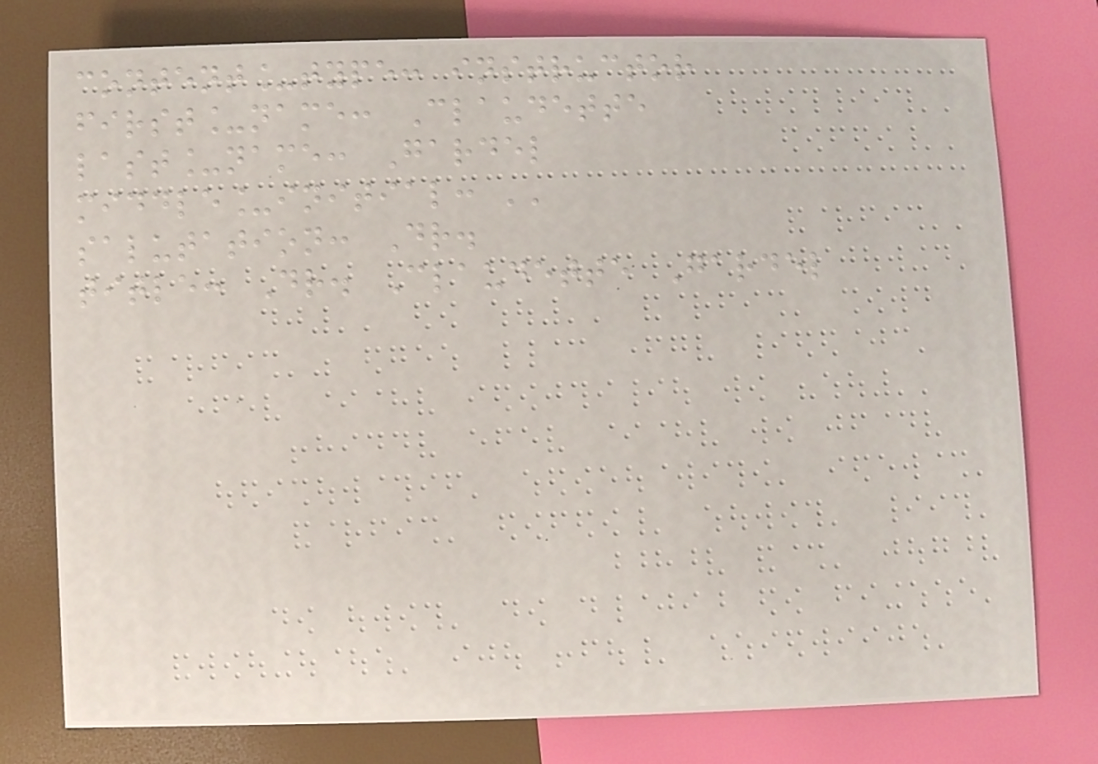content_type: instructor
first_name: Claudette
last_name: Gardel
middle_initial: ''
salutation: Dr.
title: Dr. Claudette Gardel
